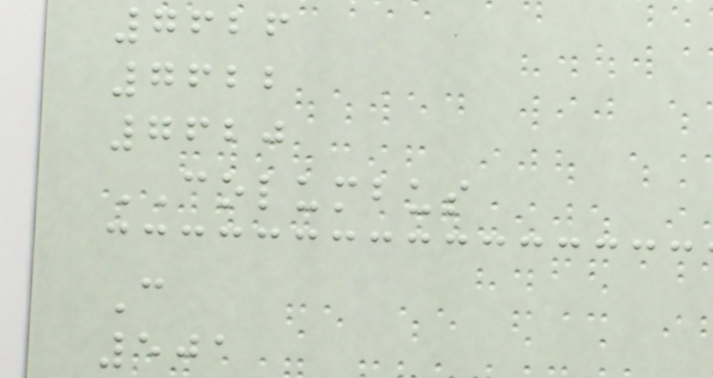7626
7622
7620
COLUMBUS
C
501
